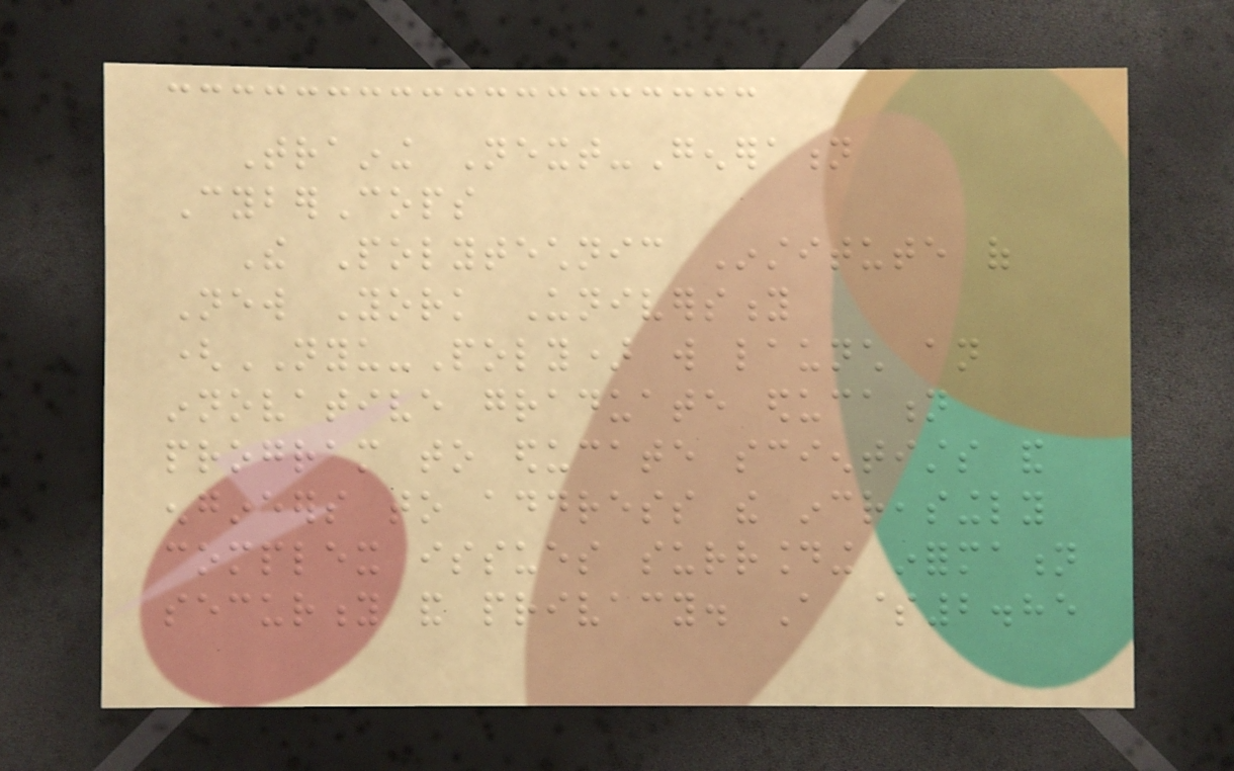Training Next-Generation
CyberCops
The Polytechnic Institute of
New York University
(NYU-Poly) will launch an
innovative graduate education
program to educate scientists and
engineers to address the increasingly
complex issues surrounding information
security and privacy. A $2.85
